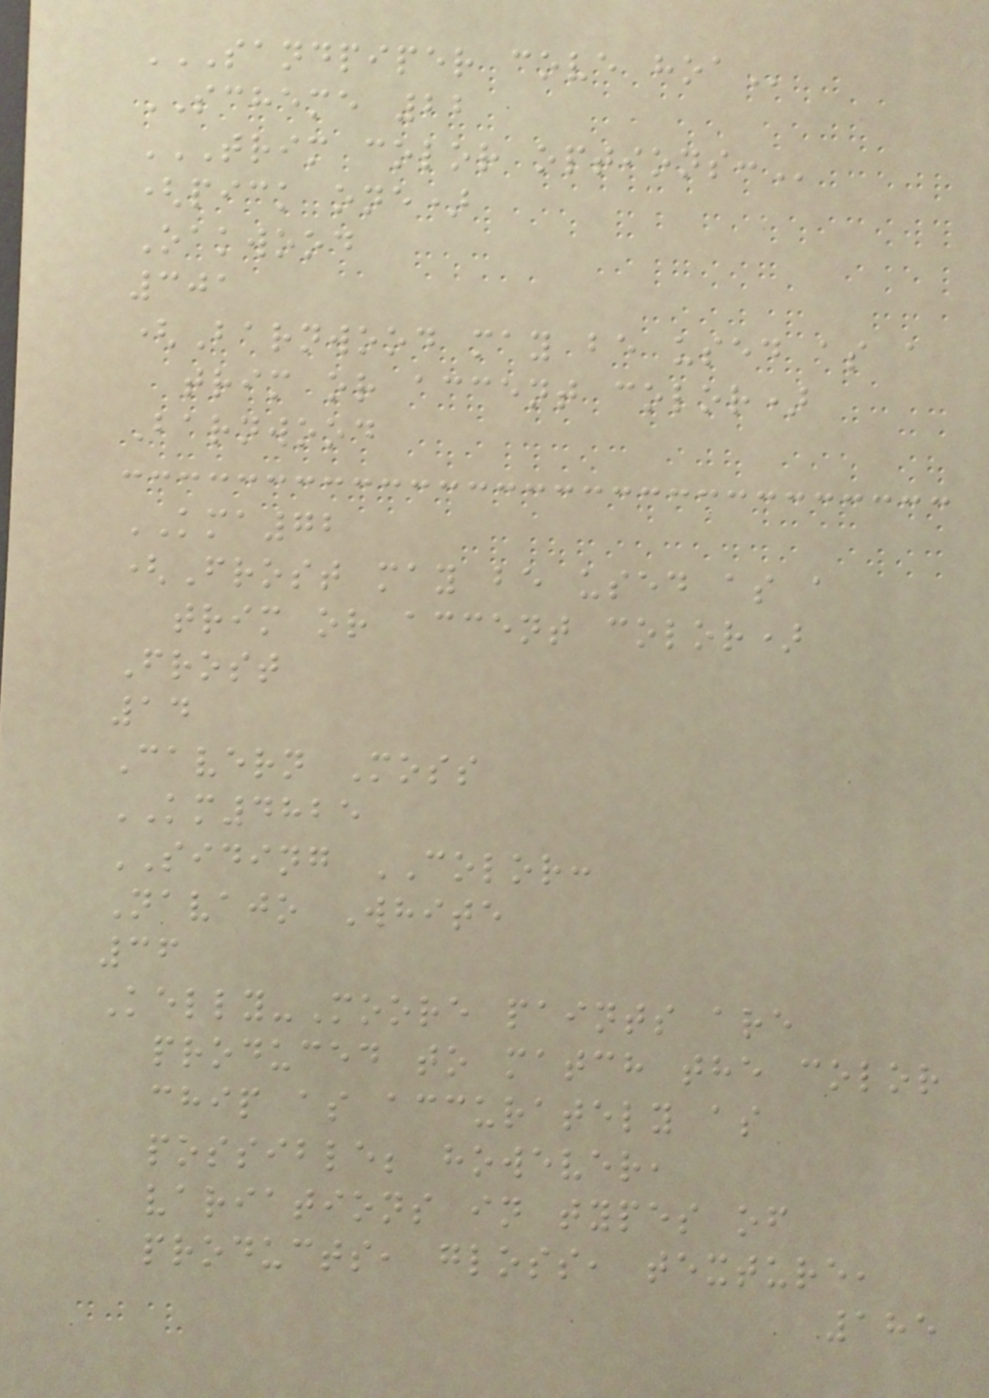SANDPIPER COVE HOA
SCHEME 22
TRIM COLOR OPTIONS:
(pick one)
Oakwood
301
(Barnwood may be used as a
trim or accent color)
Barnwood
KMA72
(Frost may be used as a
trim or accent color)
Frost
14
Cavern Moss
KM4825
SIDING COLOR:
Navajo White
36
Kelly-Moore paints are
produced to match the color
chip as accurately as
possible; however,
variations in types of
products, gloss, texture,
185
